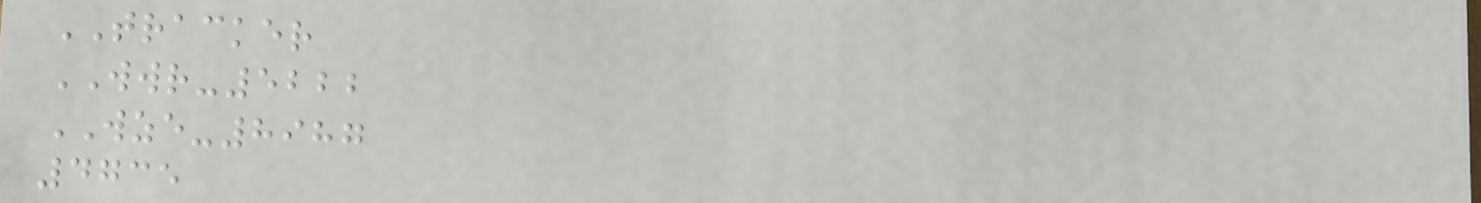TRACKER
WWR-5222
WZE-8987
4735
